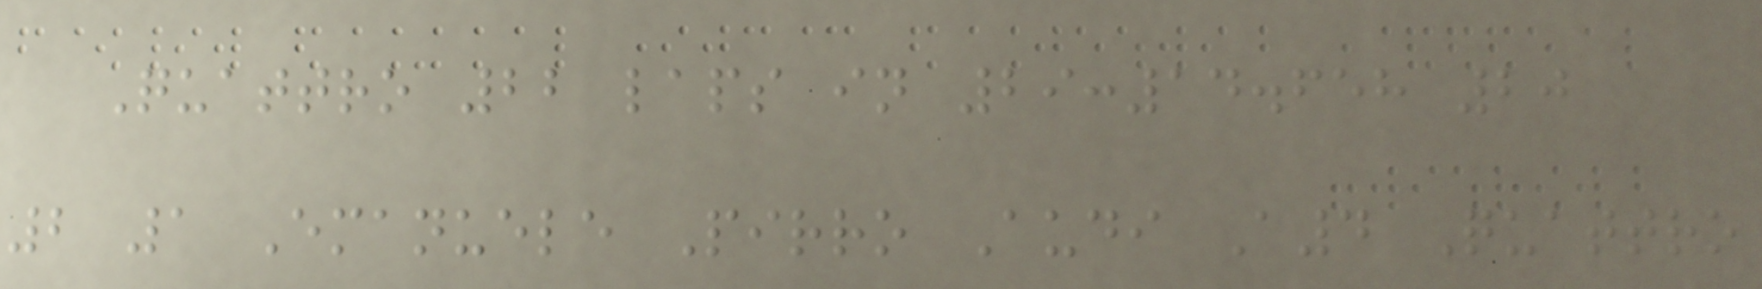Quattro 22 laps in 29:14.658 20
2 1 Emanuele Pirro Audi A4 Quattro
